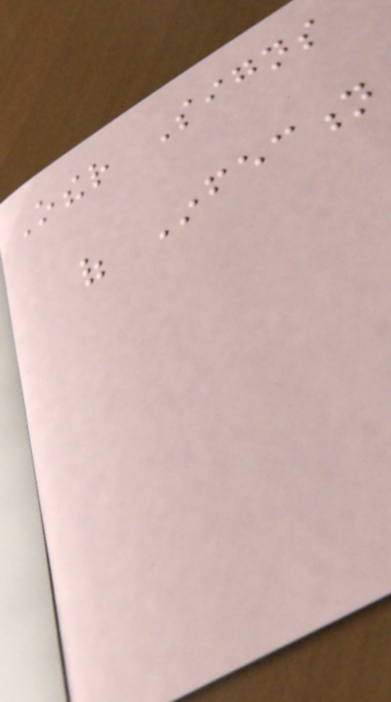Other Signs
of Infection
